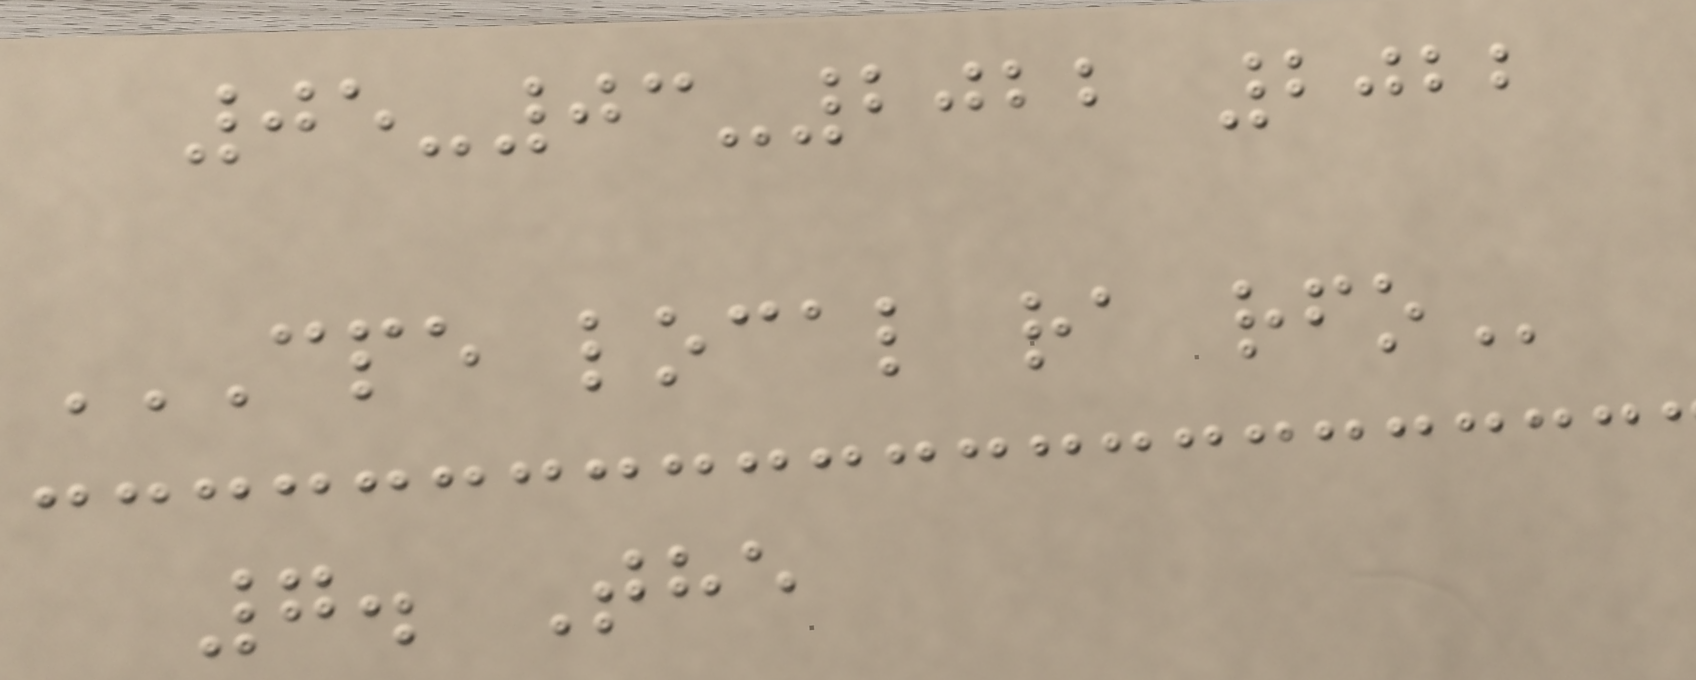05-03-2022 2022
CPE LOCAL RA RFO
7. The
